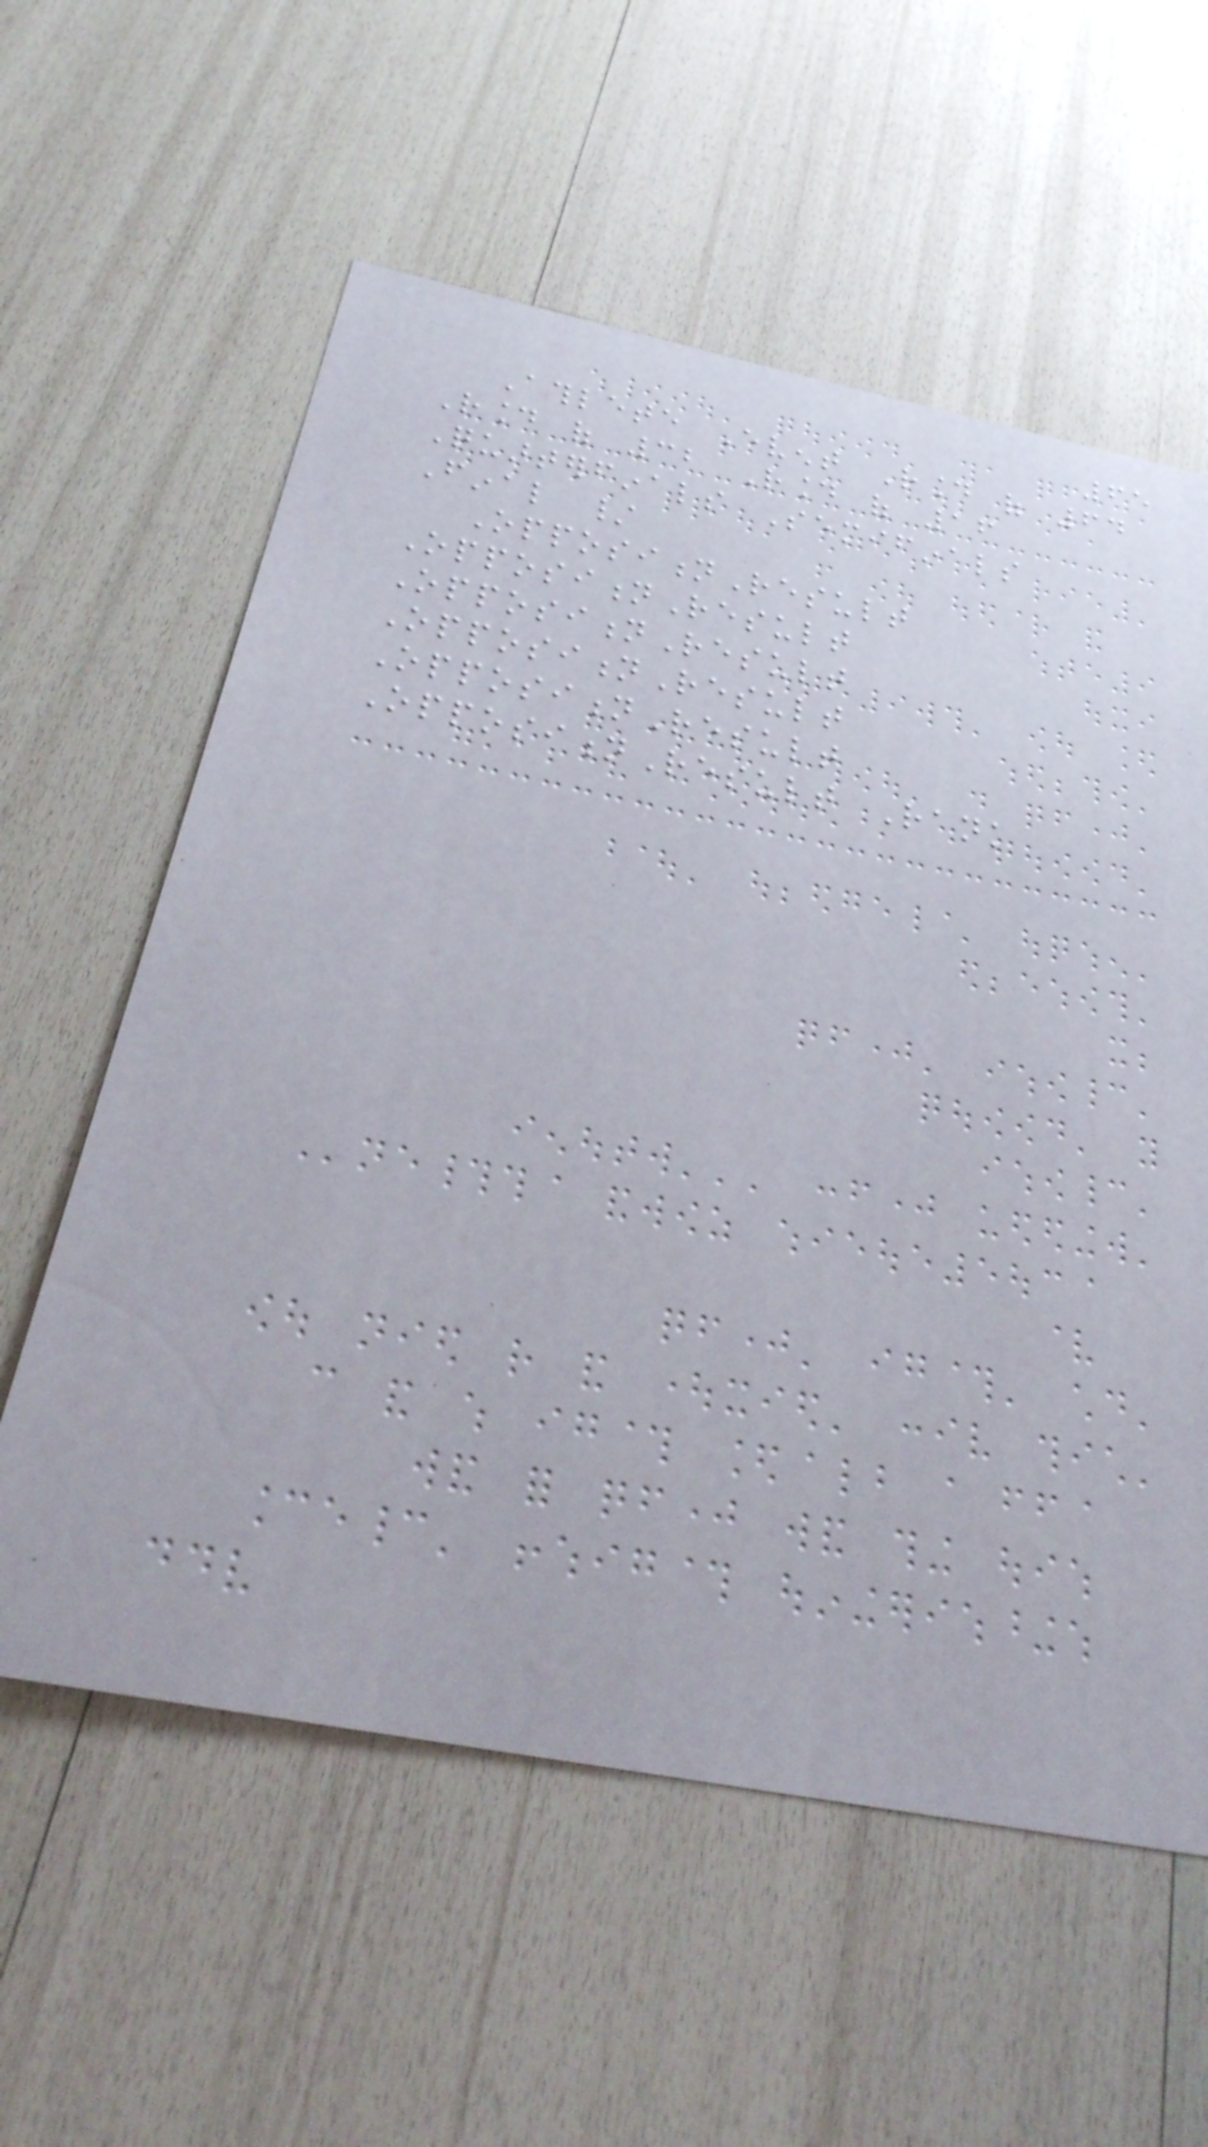65
Athlete Event Round of 64
Round of 32 Round of 16
Quarterfinals Semifinals
Final /
OppositionResult
OppositionResult
OppositionResult
OppositionResult
OppositionResult
OppositionResult Rank
